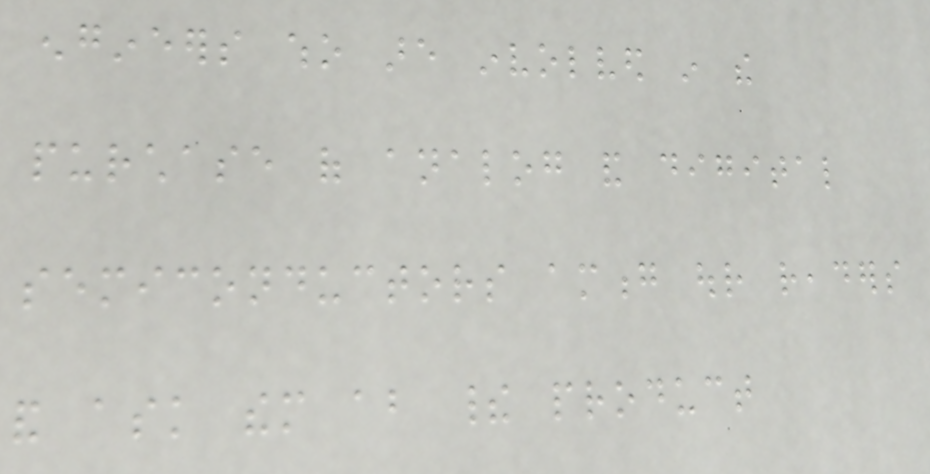engineers who are involved in the
purchase of analog and digital
semiconductors among our readers
and ask them about their product
